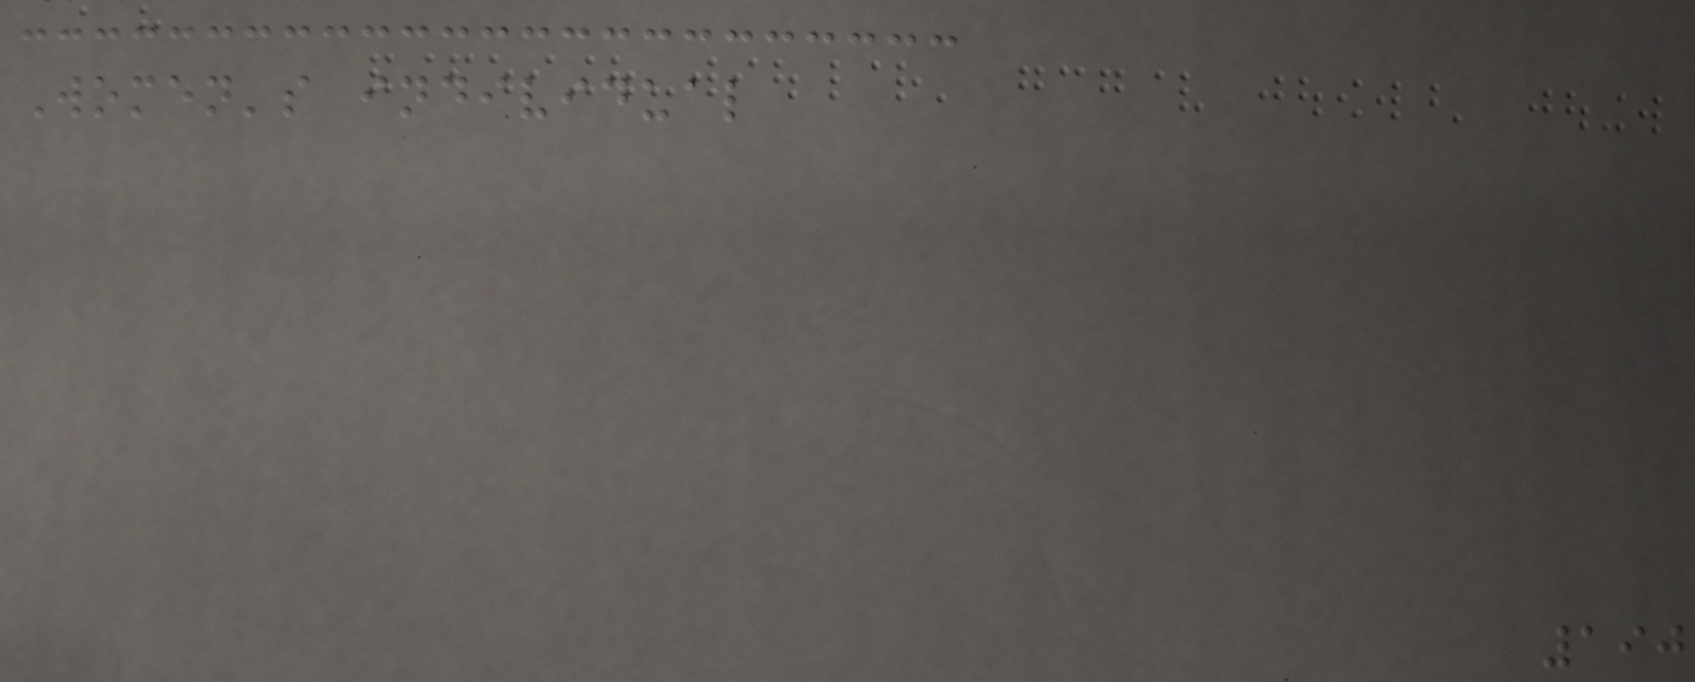Women's individual
190
